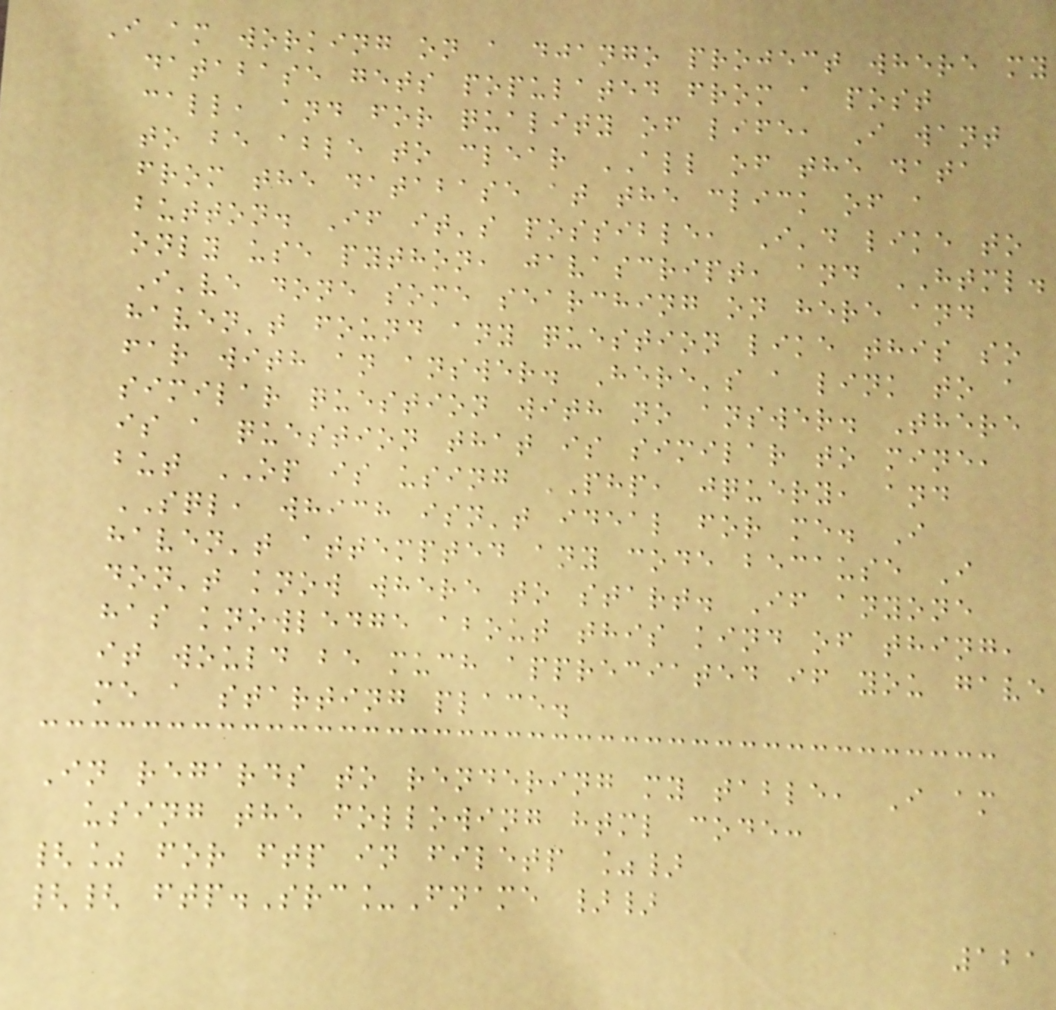I am working on a django project where my
database gets populated from a post
call, and for quality of life, I want
to be able to clear ALL of the data
from the database at the click of a
button. If it's possible, I'd like to
only use python, javascript, and HTML.
I've done some searching on here and
haven't found any question like this so
far with an answer. Here's a link to a
similar question with no answer. There
is a question that is similar to mine,
but OP is using PHP, jquery, and
SQL, which isn't ideal for me. I
haven't attempted any code because I
don't know where to start. If anyone
has knowledge about this kind of thing,
it would be much appreciated if you gave
me a starting place.
In regards to rendering my table, I am
using the following html code:
{% for ftp in filetp %}
{{ ftp.Src_Fname }}
121
